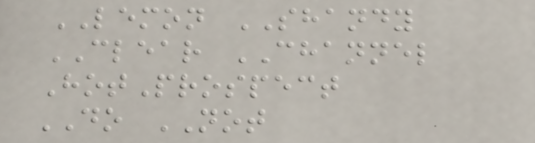LEMON SHANDY
CLEAR CHANNEL
HotProspect
DO NOT
